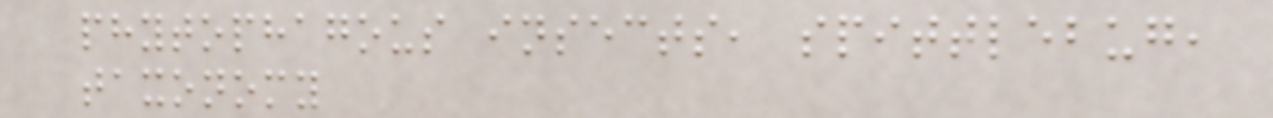phytophagous insects, spittlebug,
taxonomy
